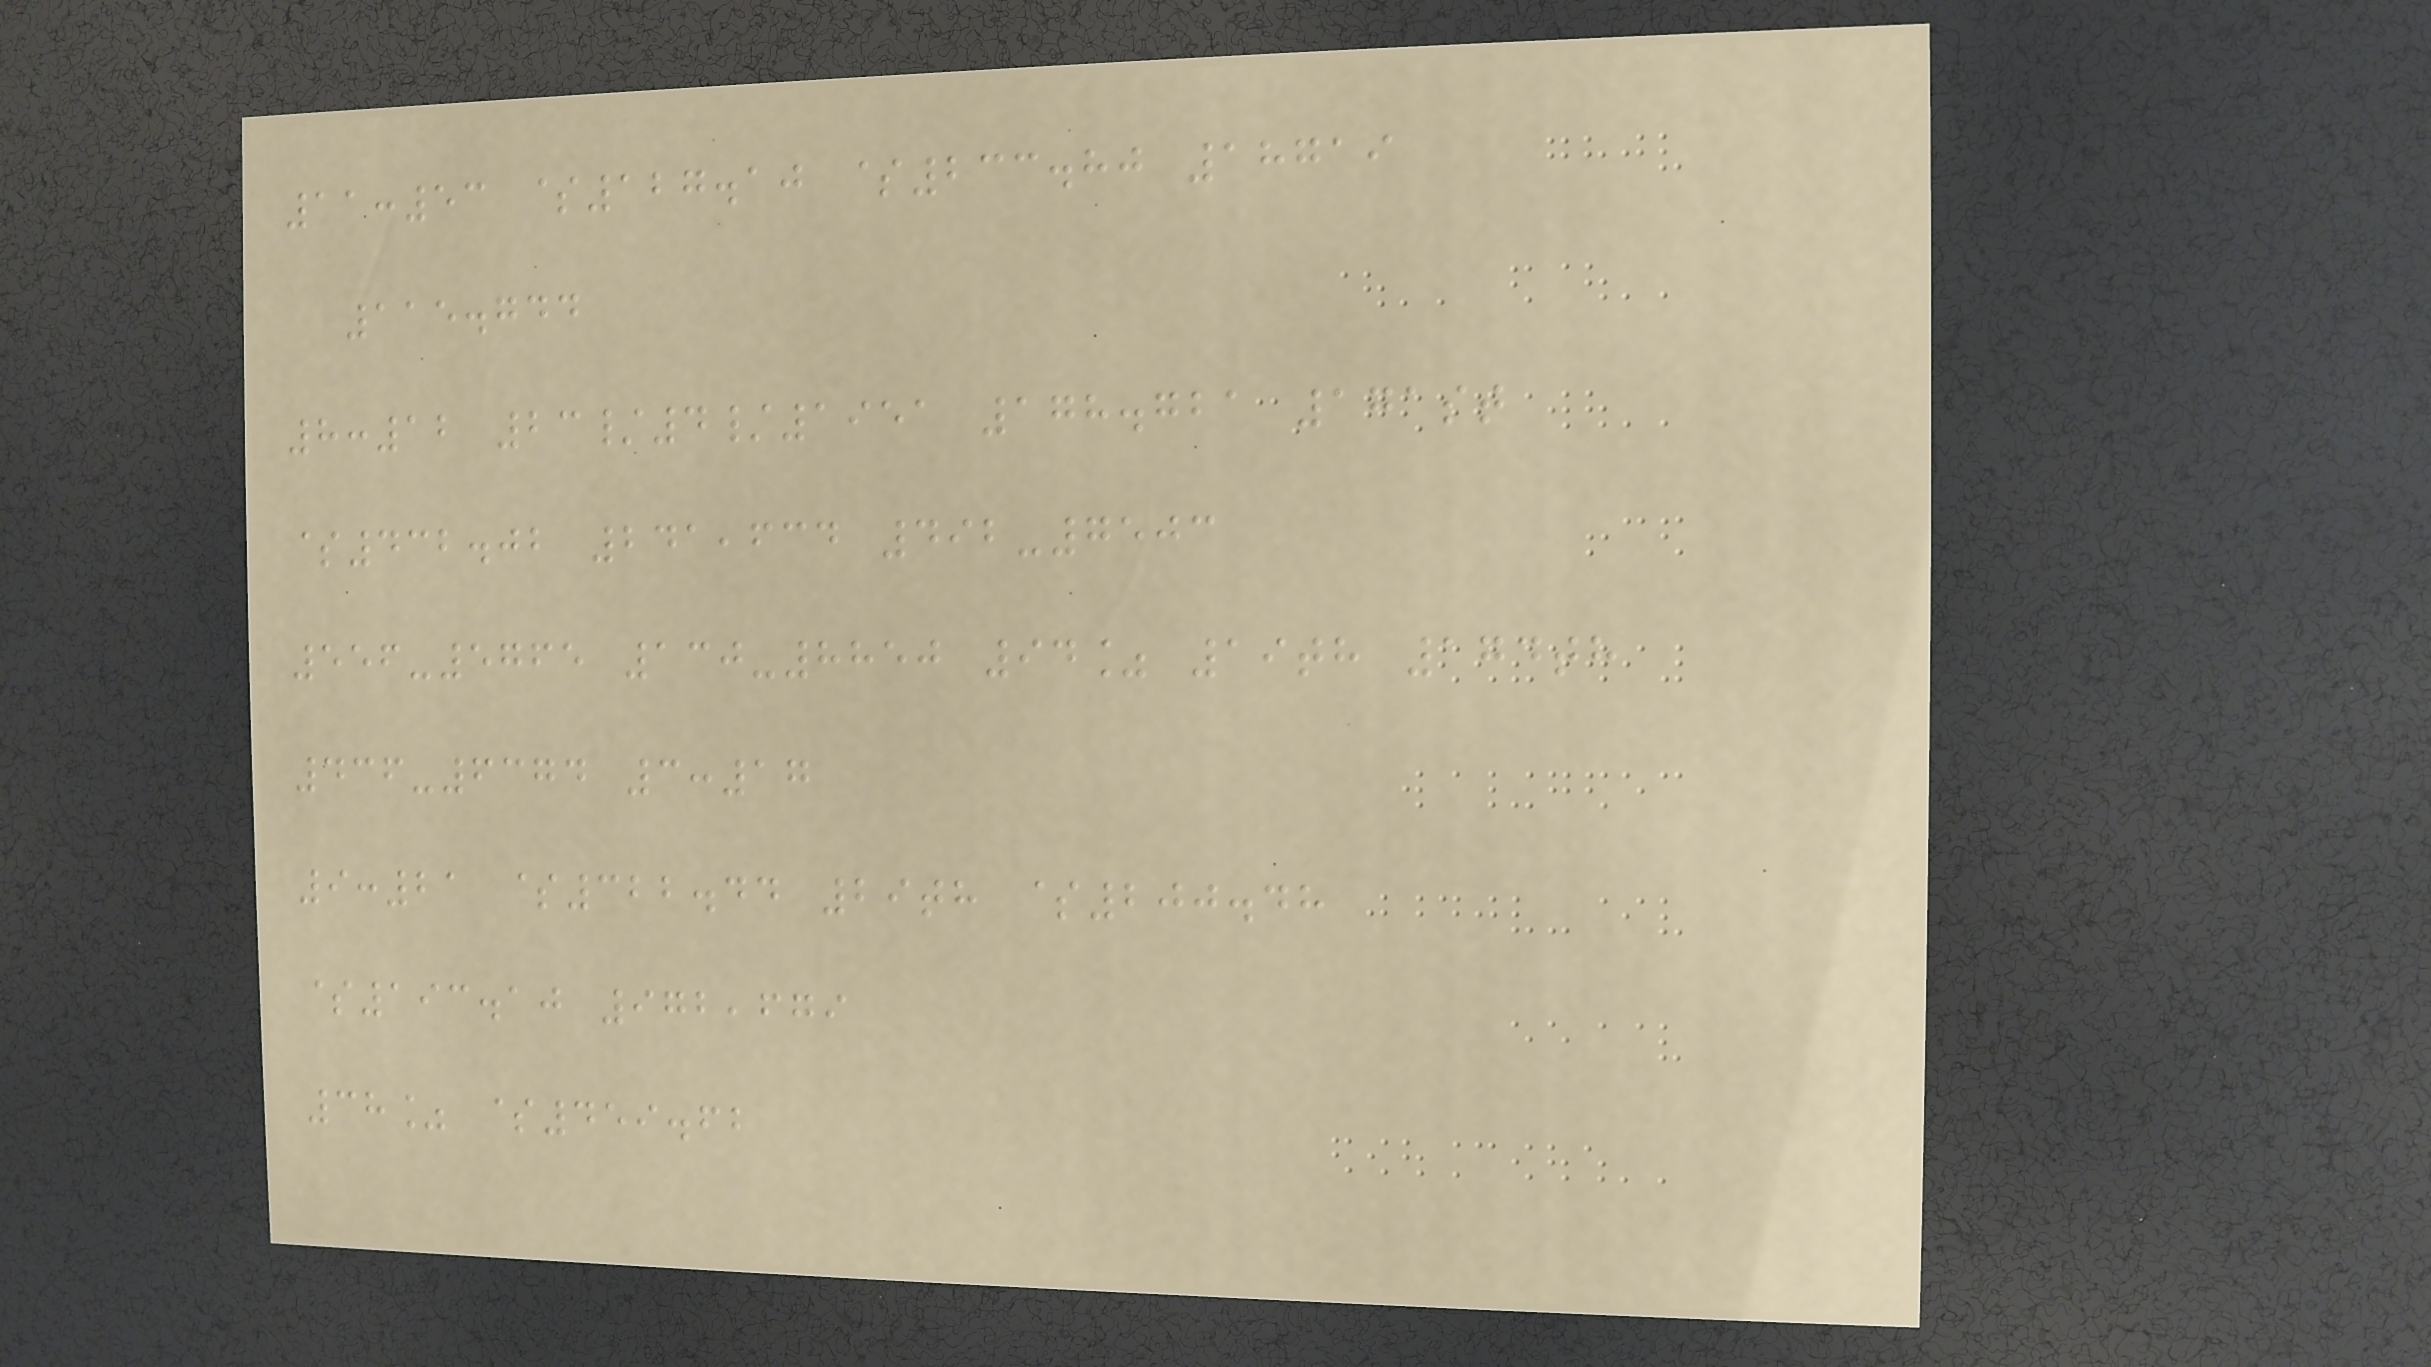11:53 $127.10 $233.80 18719
115.744
8:12 23/4/1951 178.721 171st
$432.02 241,634 492-7503
556-5765 130-8850 94% 19th 174th
436-6374 3:17
9:21 $322.44 29th $200.48
$193.10 972,679
38% $459.62
